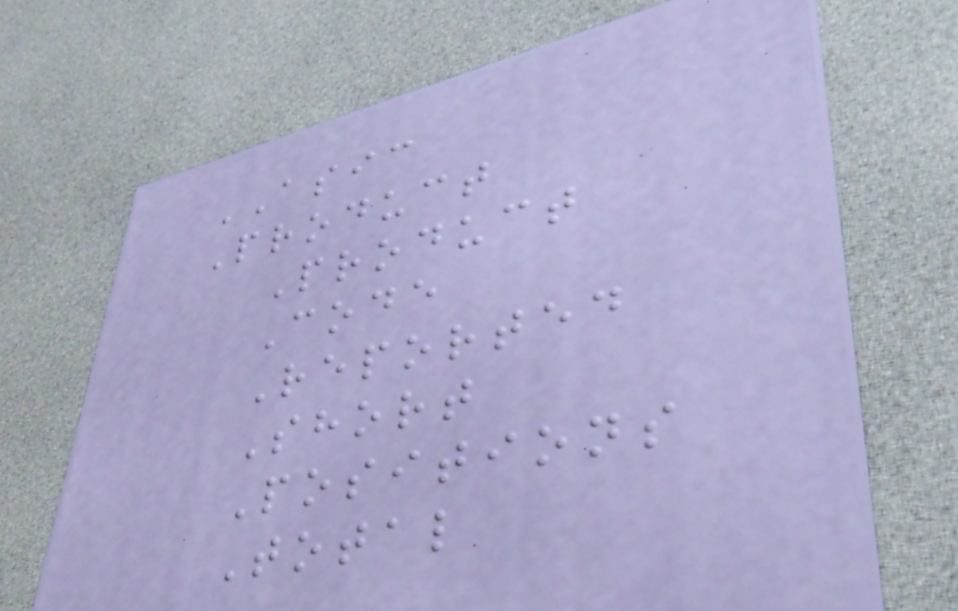ASIC
Product
Product
Code
Reported
Short
Positions
Total
